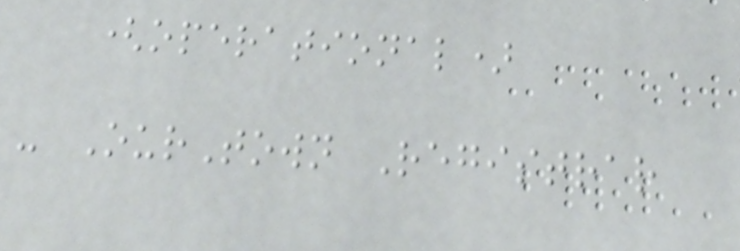(operational)
- OurTown Registrar
